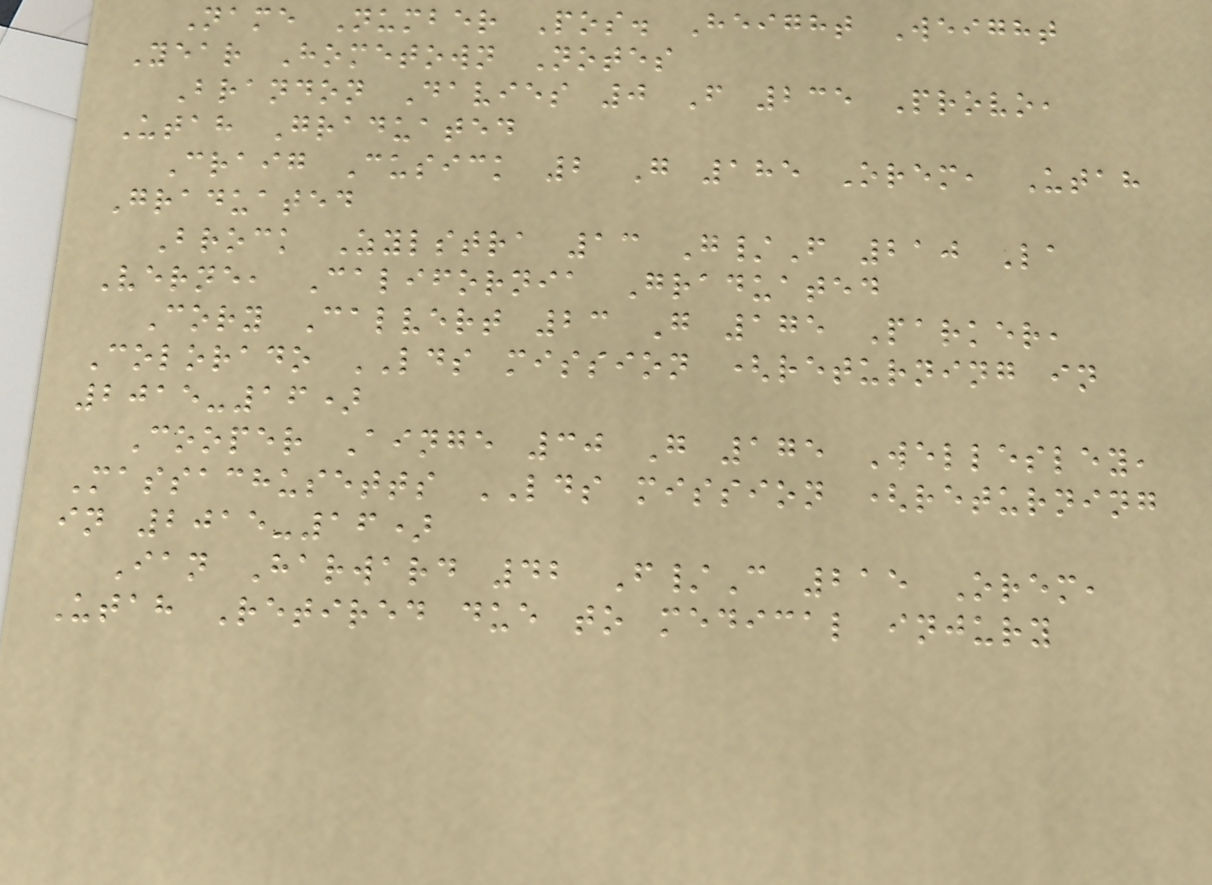Name Number Pos. Height Weight
Year Hometown Notes
Brandon Davies 0 F 235 Provo,
Utah Graduated
Craig Cusick 2 G 185 Orem, Utah
Graduated
Brock Zylstra 13 G/F 210 La
Verne, California Graduated
Cory Calvert 23 G 175 Parker,
Colorado LDS mission (returning in
2015-16)
Cooper Ainge 30 G 175 Wellesley,
Massachusetts LDS mission (returning
in 2015-16)
Ian Harward 42 F/C 215 Orem,
Utah Retired due to medical injury
